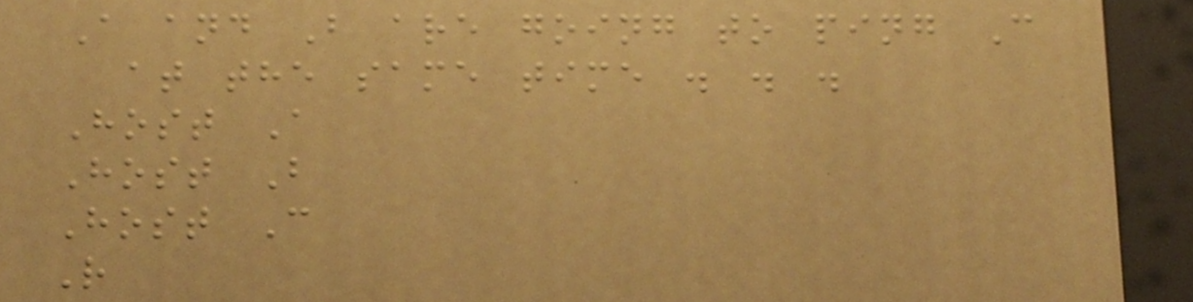A and B are going to ping C
at the same time . . .
Host A
Host B
Host C
R
